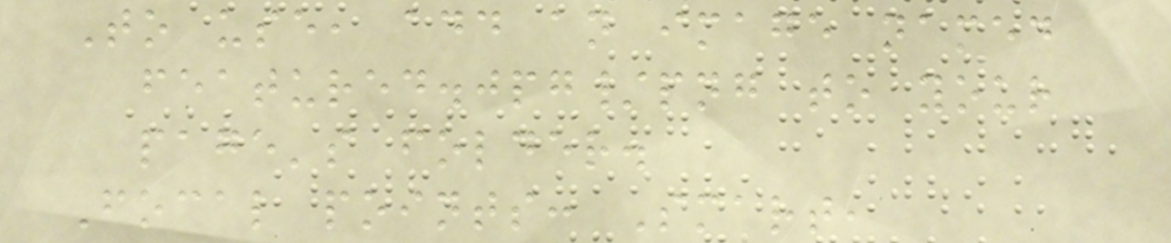To use, add an image named
featured.jpg/png to your
page's folder.
Focal points: Smart,
